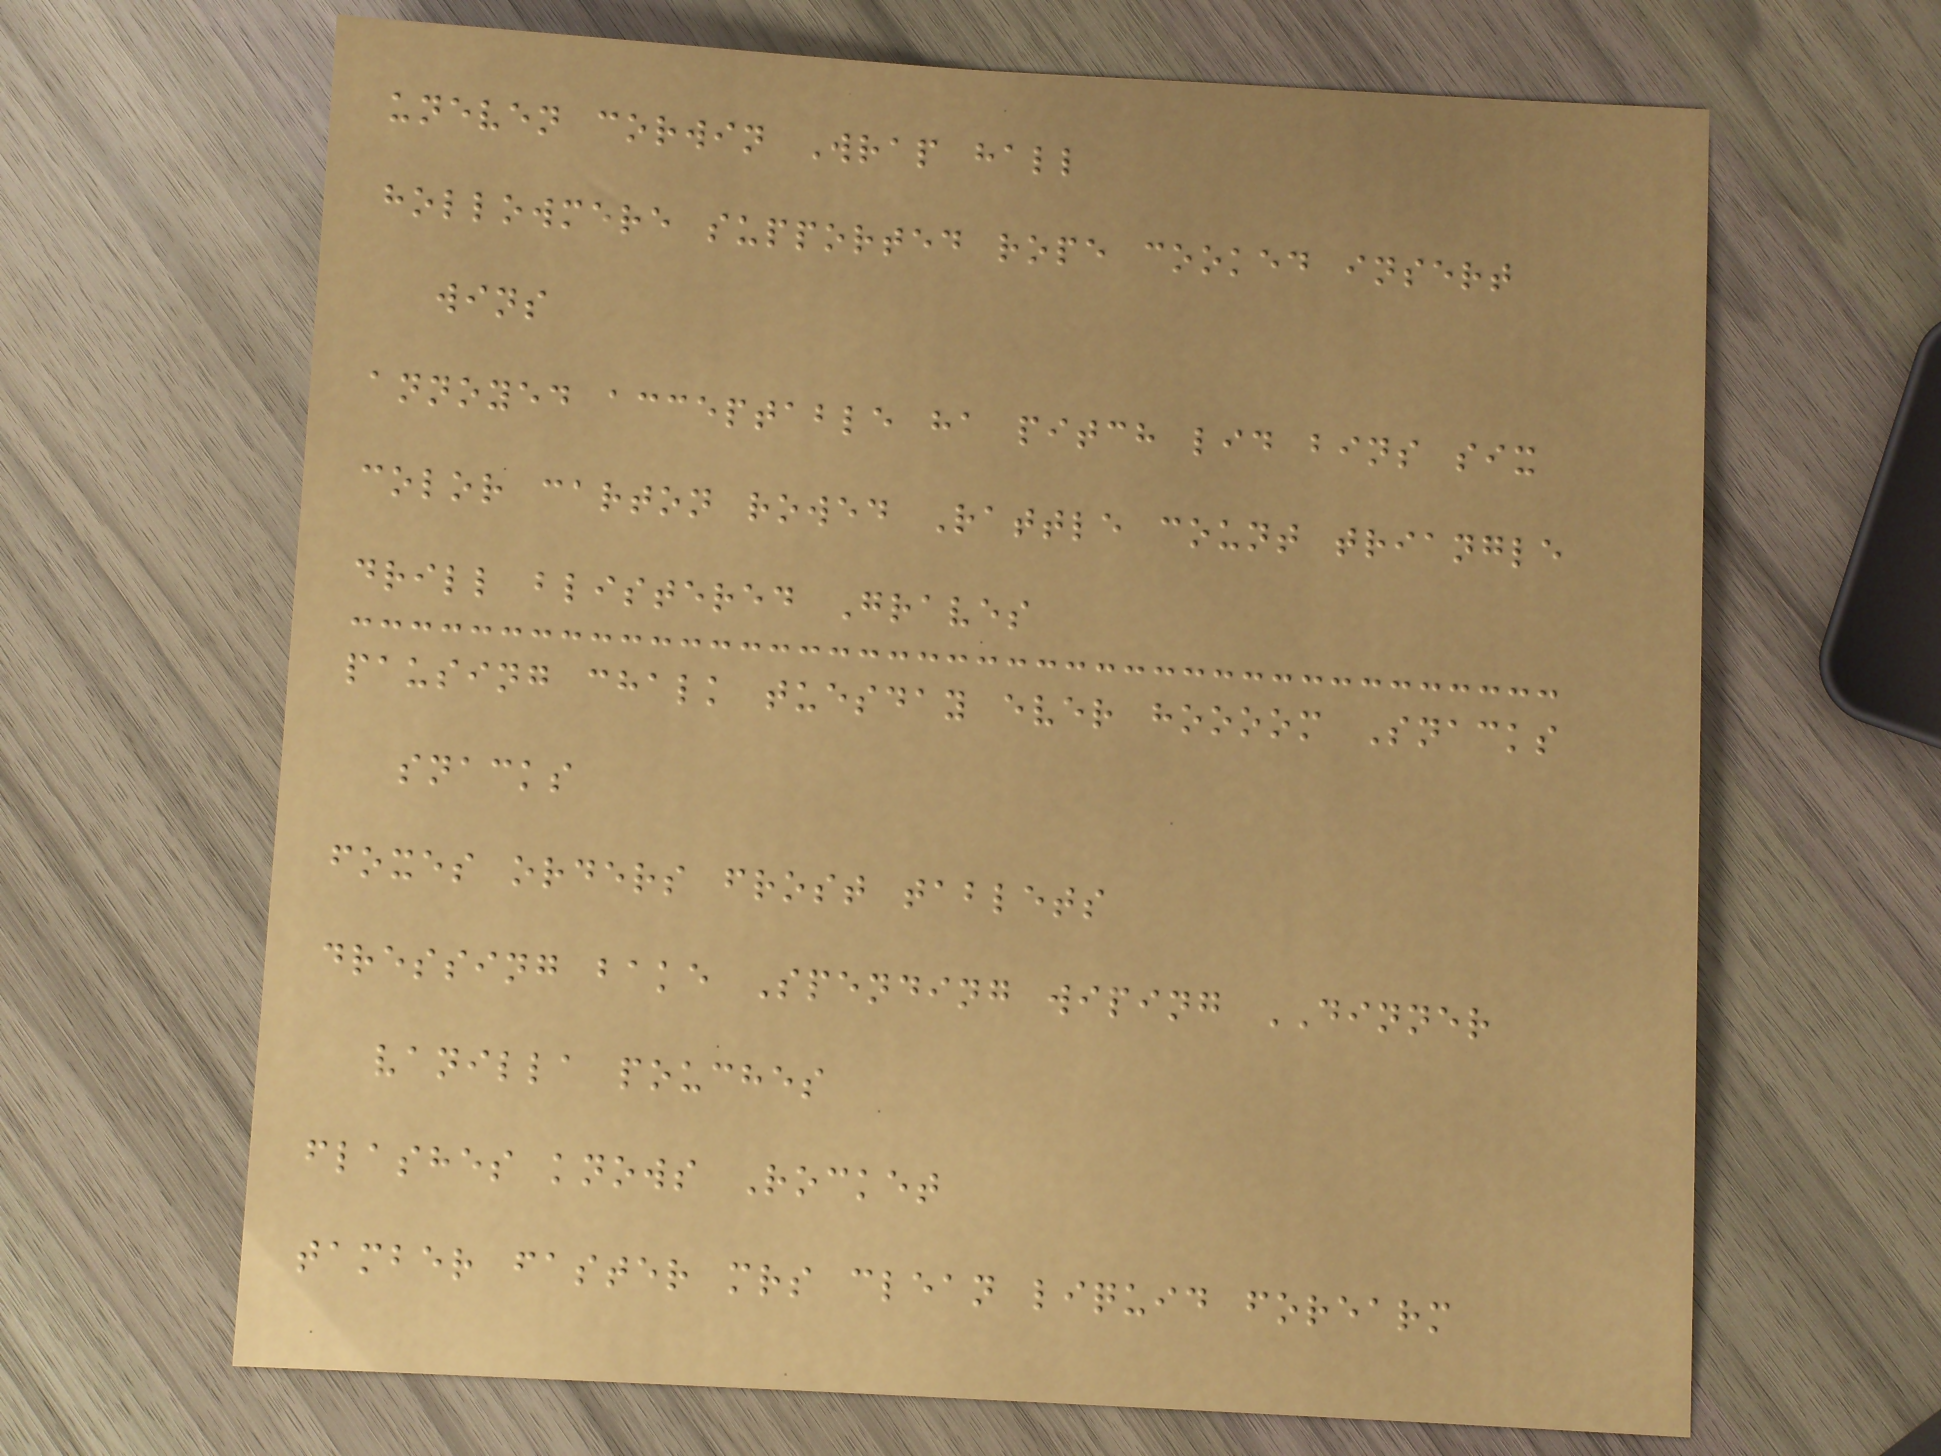uneven corwin Wrap hall
hollowmere supported rope cooked insert
wins
annoyed acceptable ha pitch lid bins six
color carton rowed Rattle count triangle
drill blistered Graves
pausing chalk tuesday ever hoooom Snacks
snacks
foxes orders frost tablets
dressing bake Spending wiping DINNER
vanilla pouches
flashes knows Rocket
tamber faster mrs clean liquid forearm
